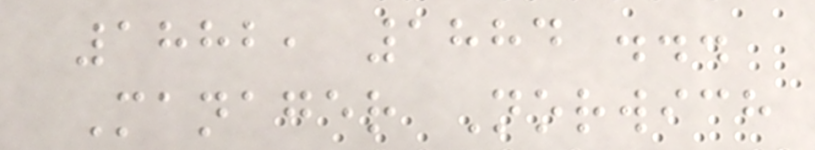1882, 1884 ...
Manager Norwich
